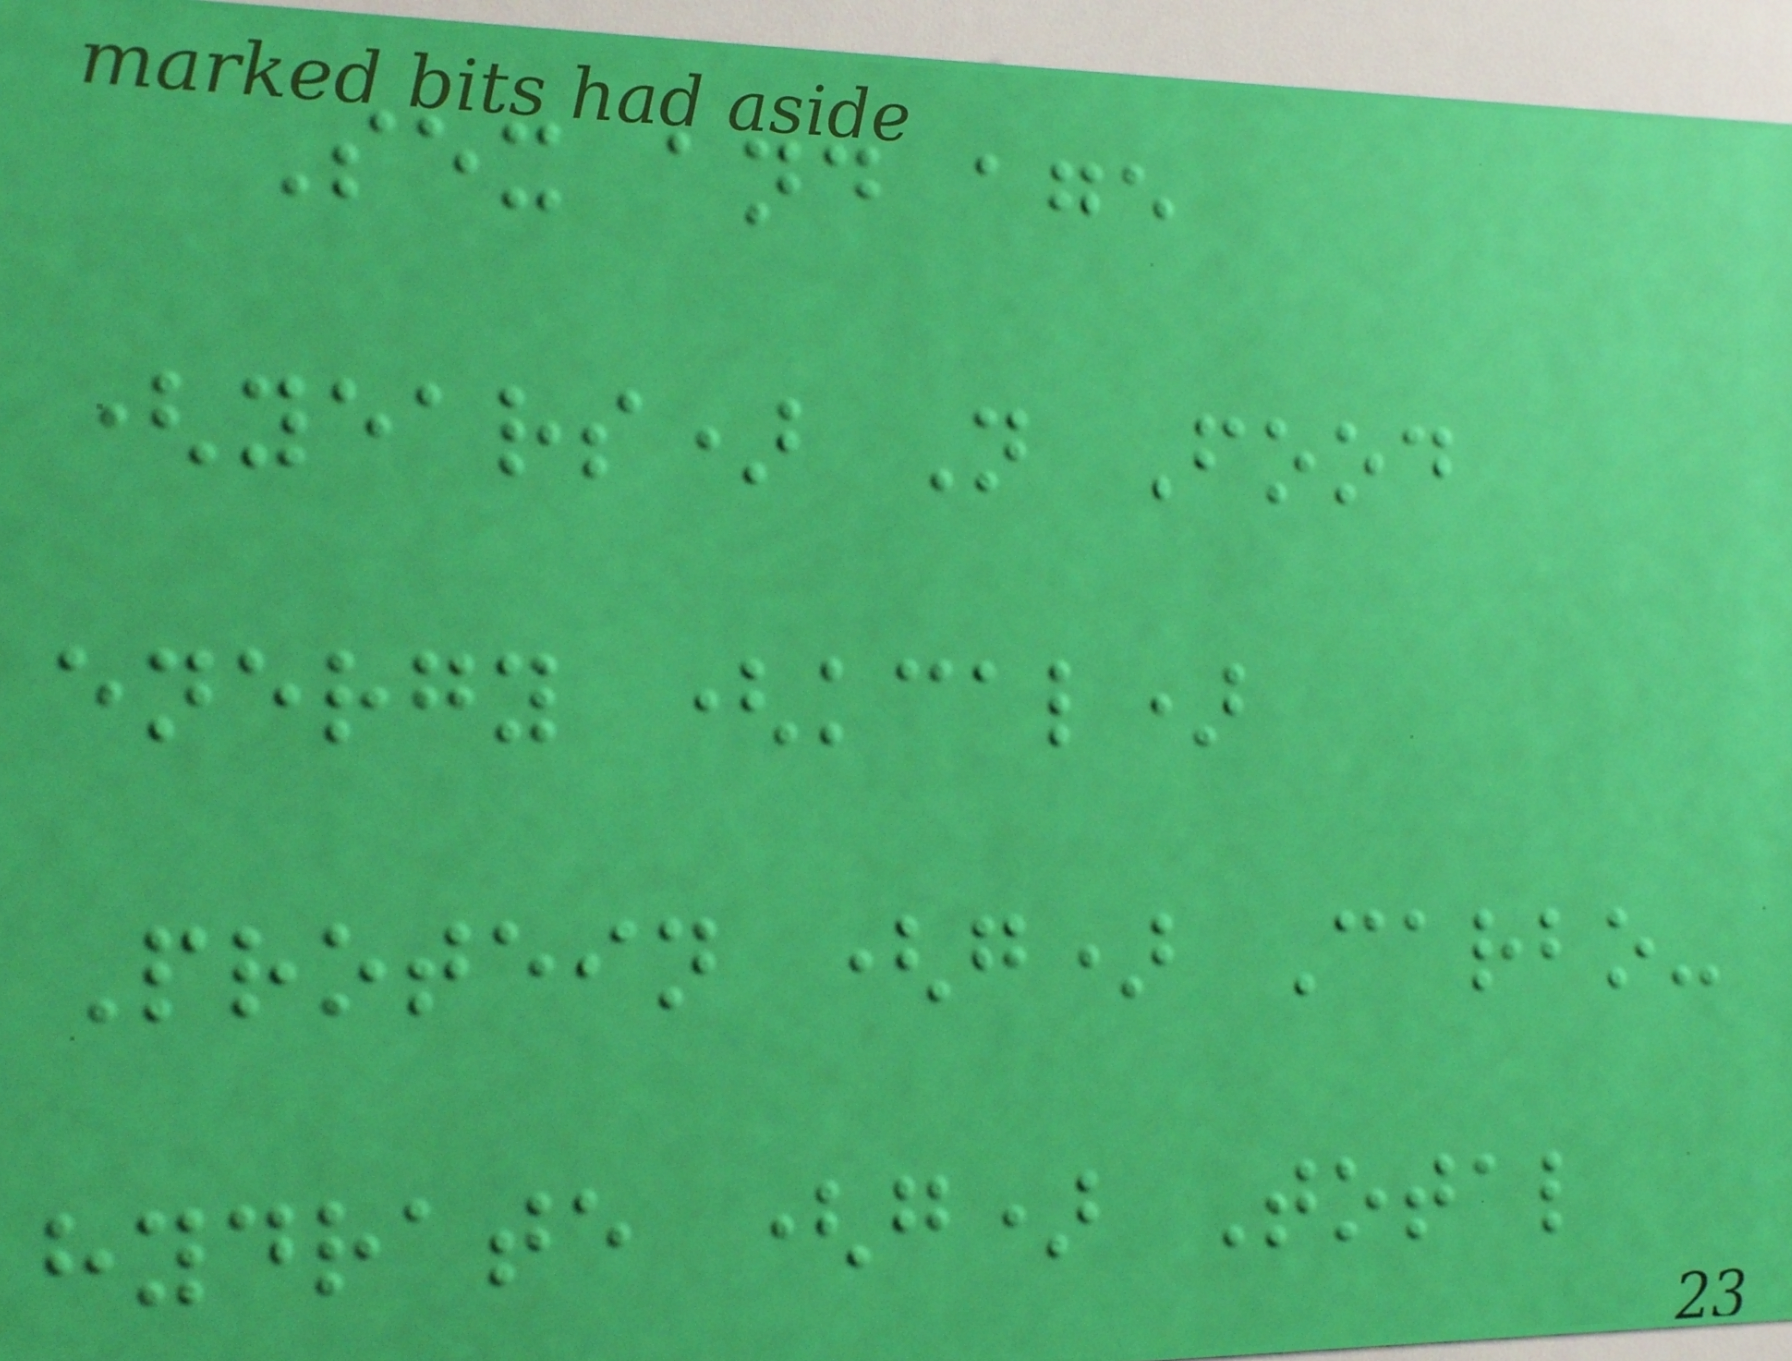Sex and age
(years) N Food
energy (kcal)
Protein (g) Carbo-
hydrate (g) Total
